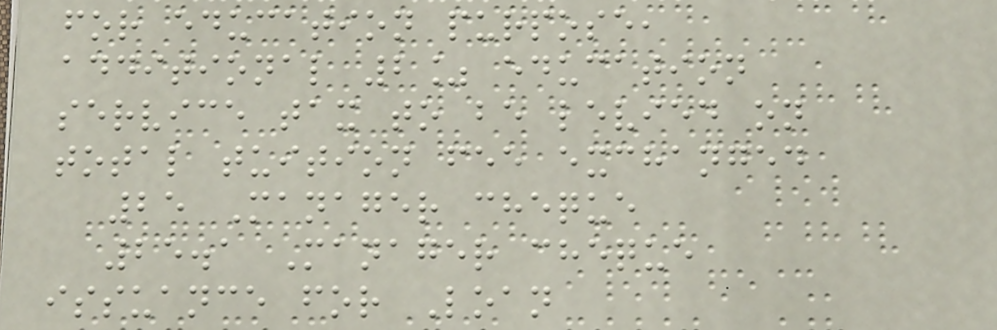for education purpose,
additional 2% education
service tax to be levied on
total tuition fee exchanged
25 Manager cheque
25.1 Manager cheque
issuance for Loan
